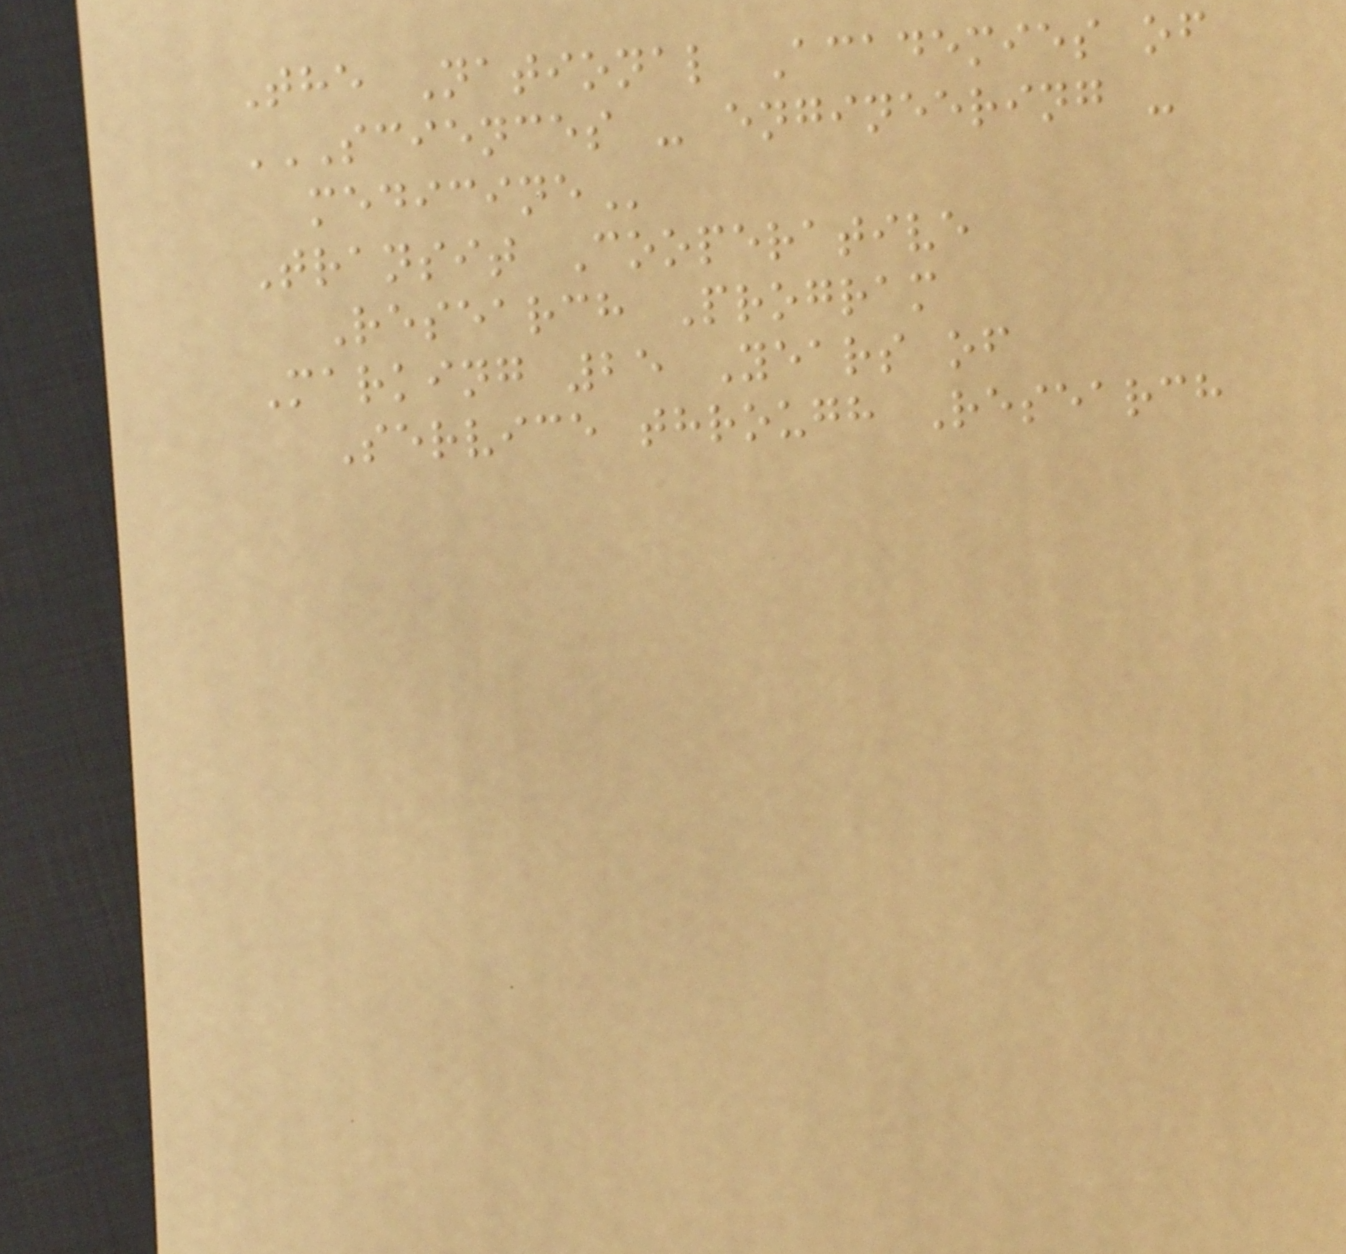The National Academies of
SCIENCES - ENGINEERING -
MEDICINE
Transit Cooperative
Research Program
Marking 25 Years of
Service through Research
